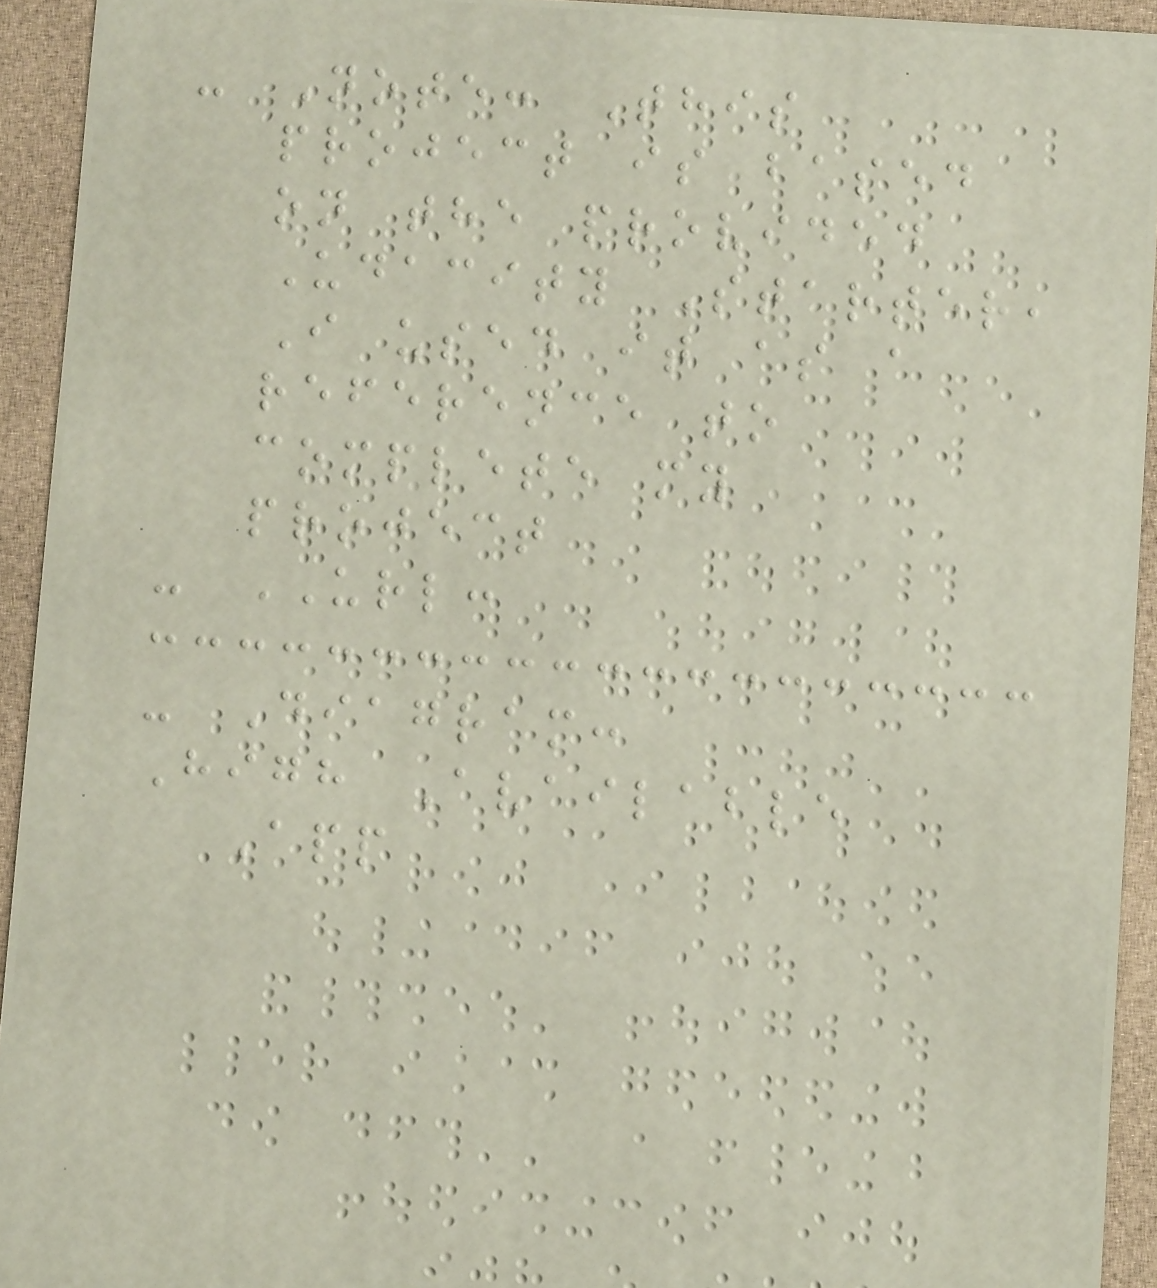- Note: This
project is based
on the provided
Udacity Starter,
I used it as a
reference to
complete my
project
- URL:
- Diagram:
High Available
App
